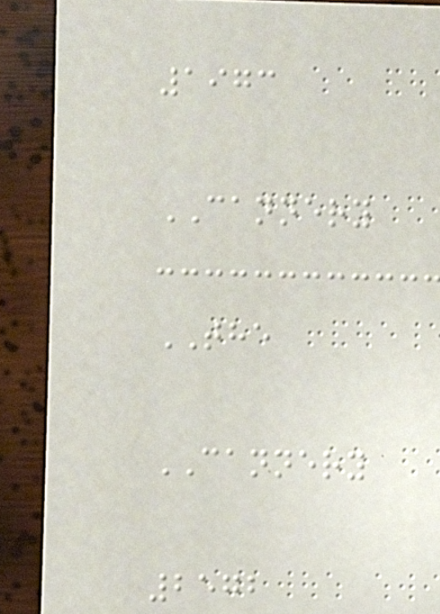1973
CANNERY
THE
CANNERY
2572
